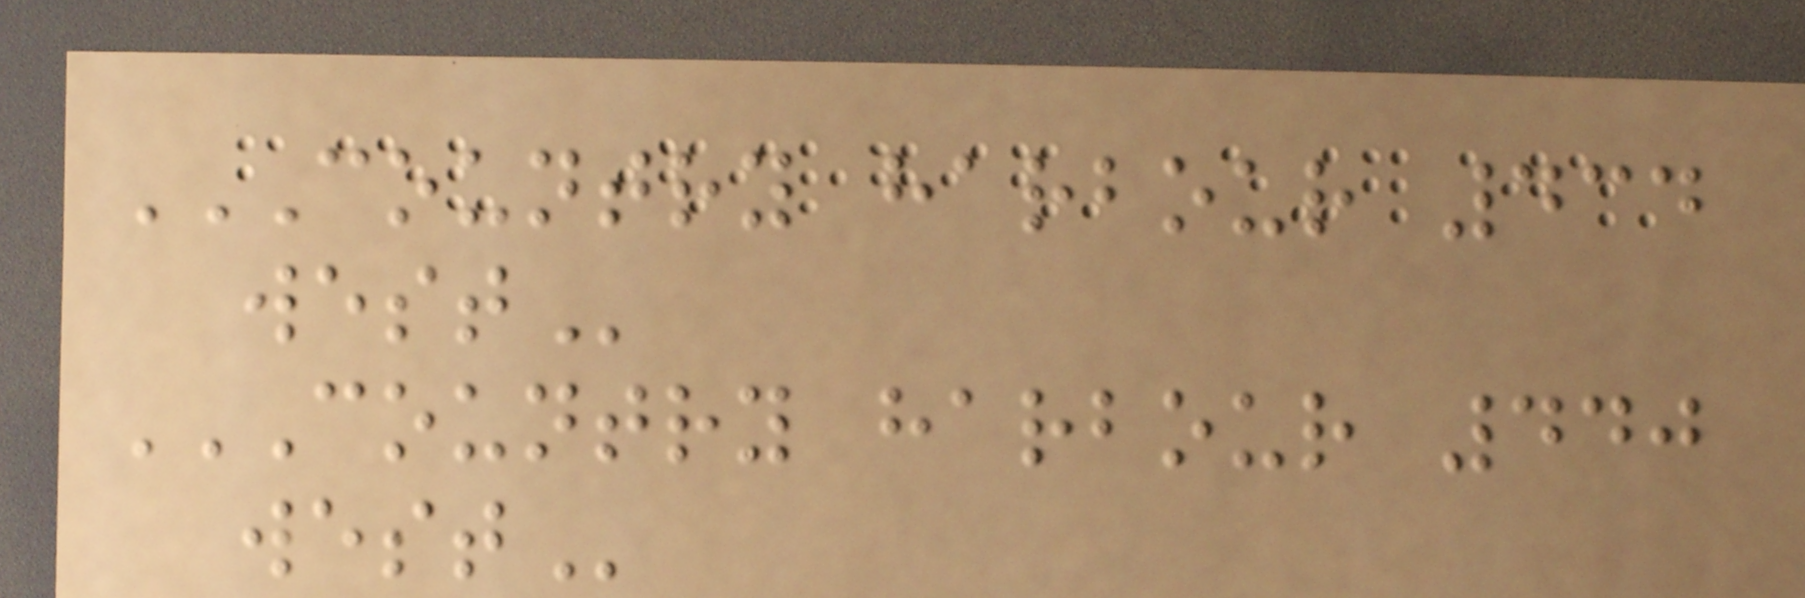COUNTRY HARBOUR 434
WEST
COUNTRY HARBOUR 440
WEST
